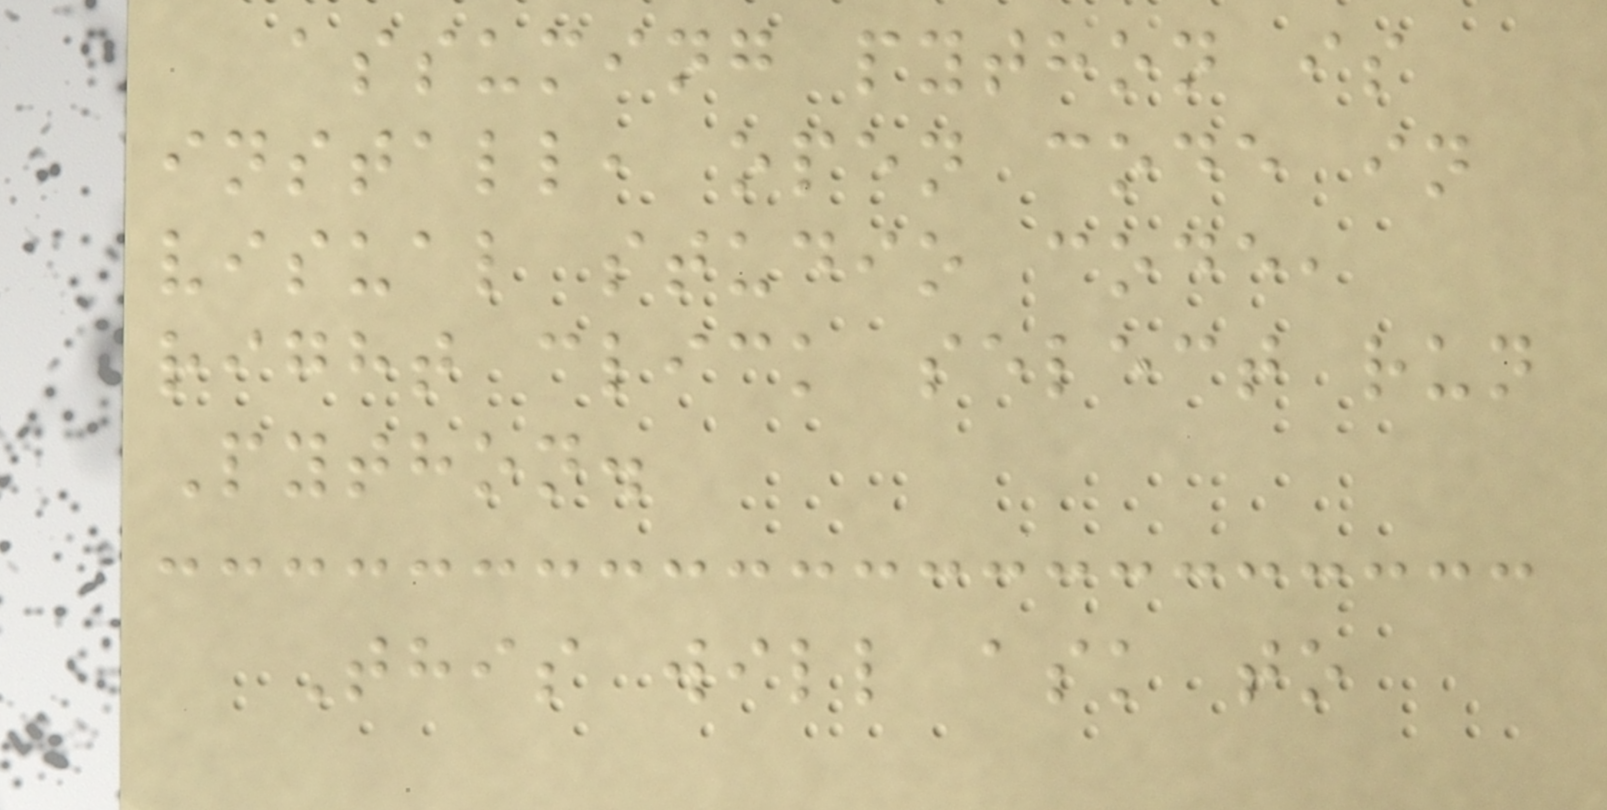assuming python is
install, open code in
visual studio code,
right click select run
Python.
This will ask to
